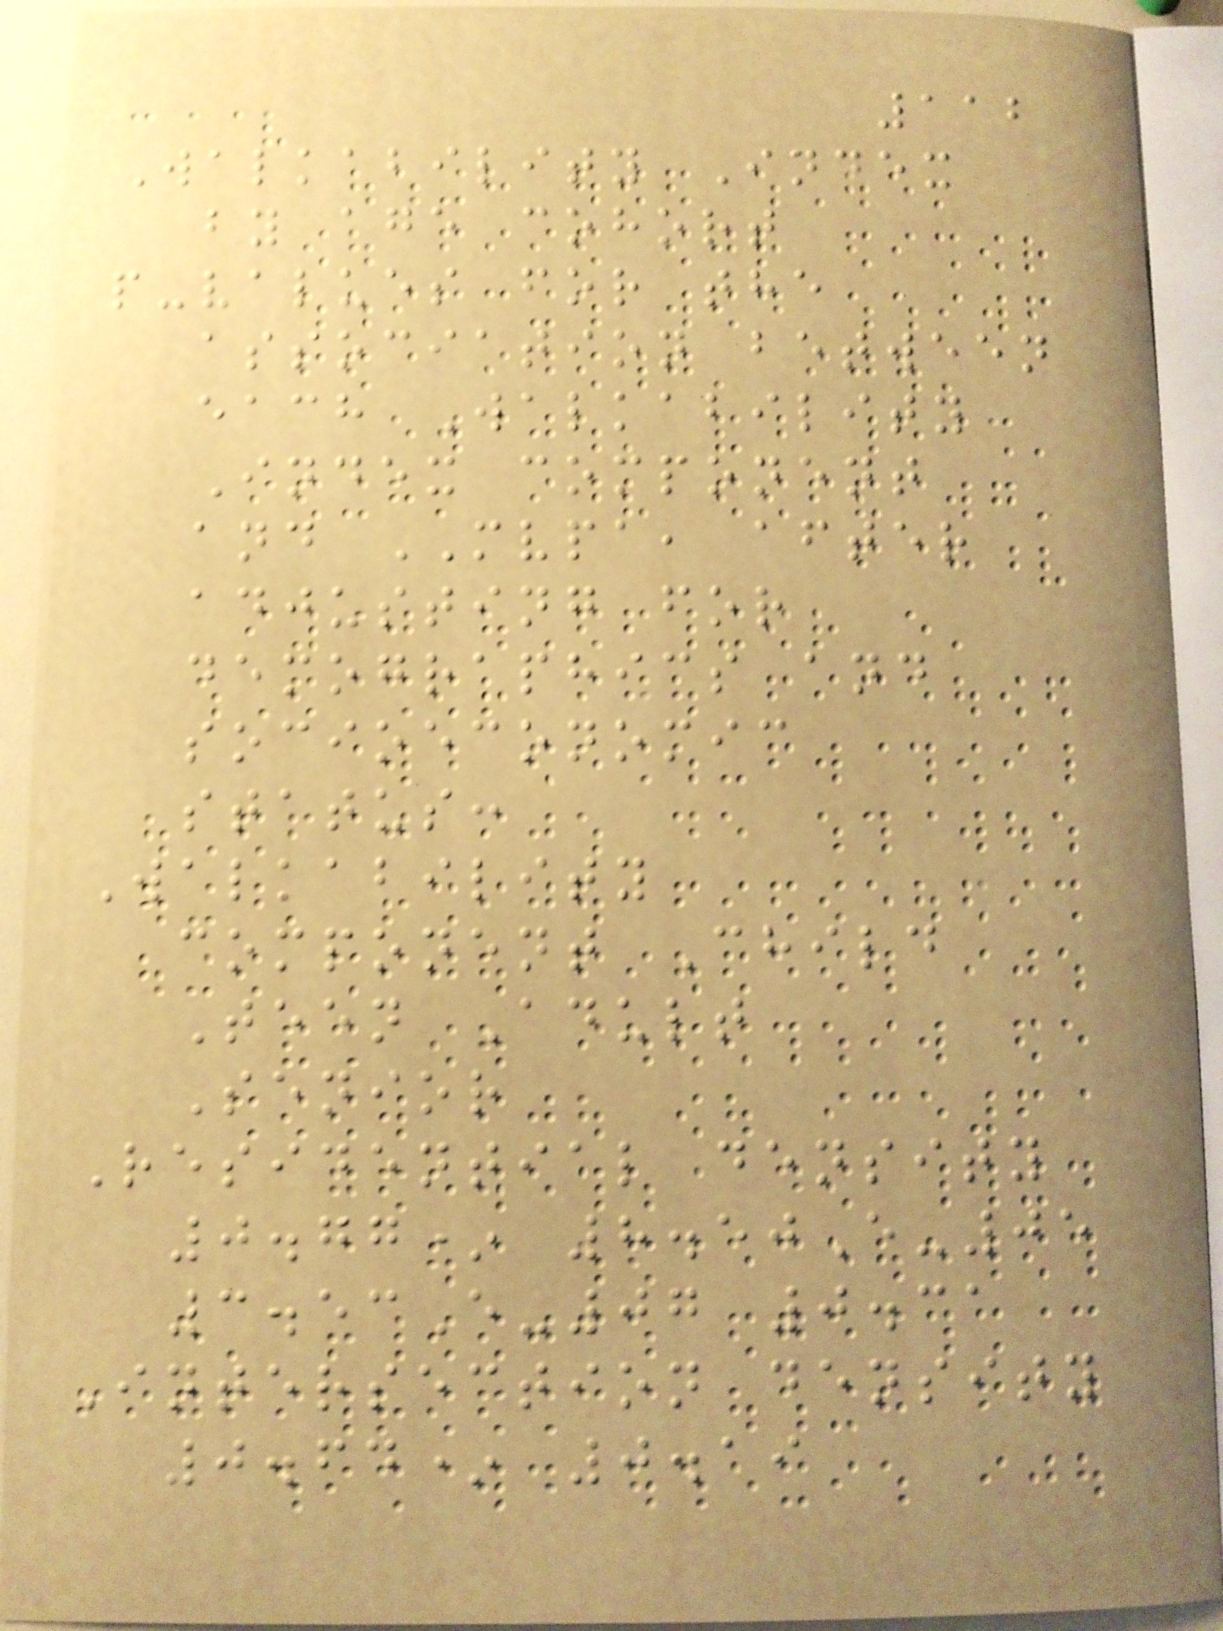112
Walkability Index
by age cohort
p-values for the
association between
each Walkability
Index component
and MVPA, after
adjusting for
demographics and
socioeconomic
status:
Walkability
component Child
Teen Adult
Senior
Residential density
0.77* 8.50E-05
3.53E-07 0.31
Intersection density
0.64* 0.19
